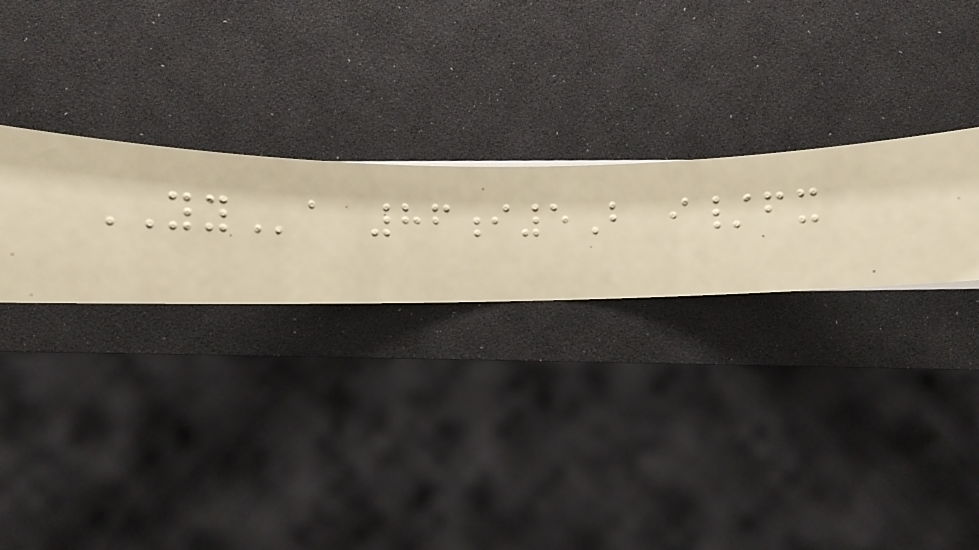YYa 86i5B i/fx
